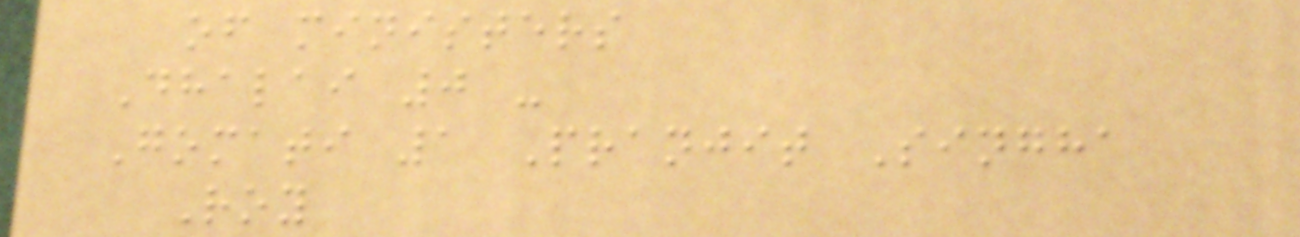of ministers
Dhalai 0 -
Gomati 1 Pranjit Singha
Roy
